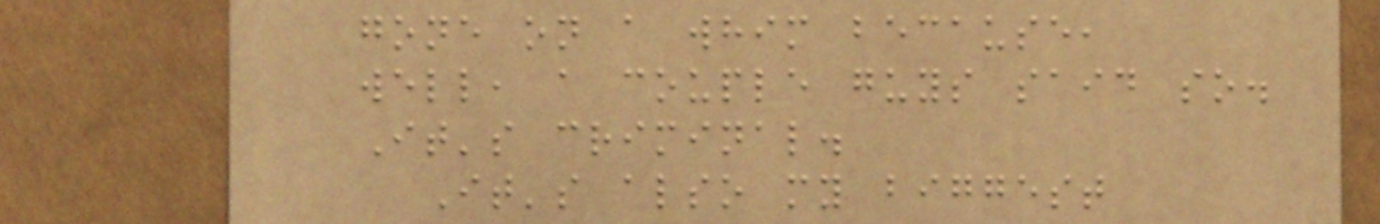gone on a whim because,
well, a couple guys said so.
It's criminal.
It's also my biggest
